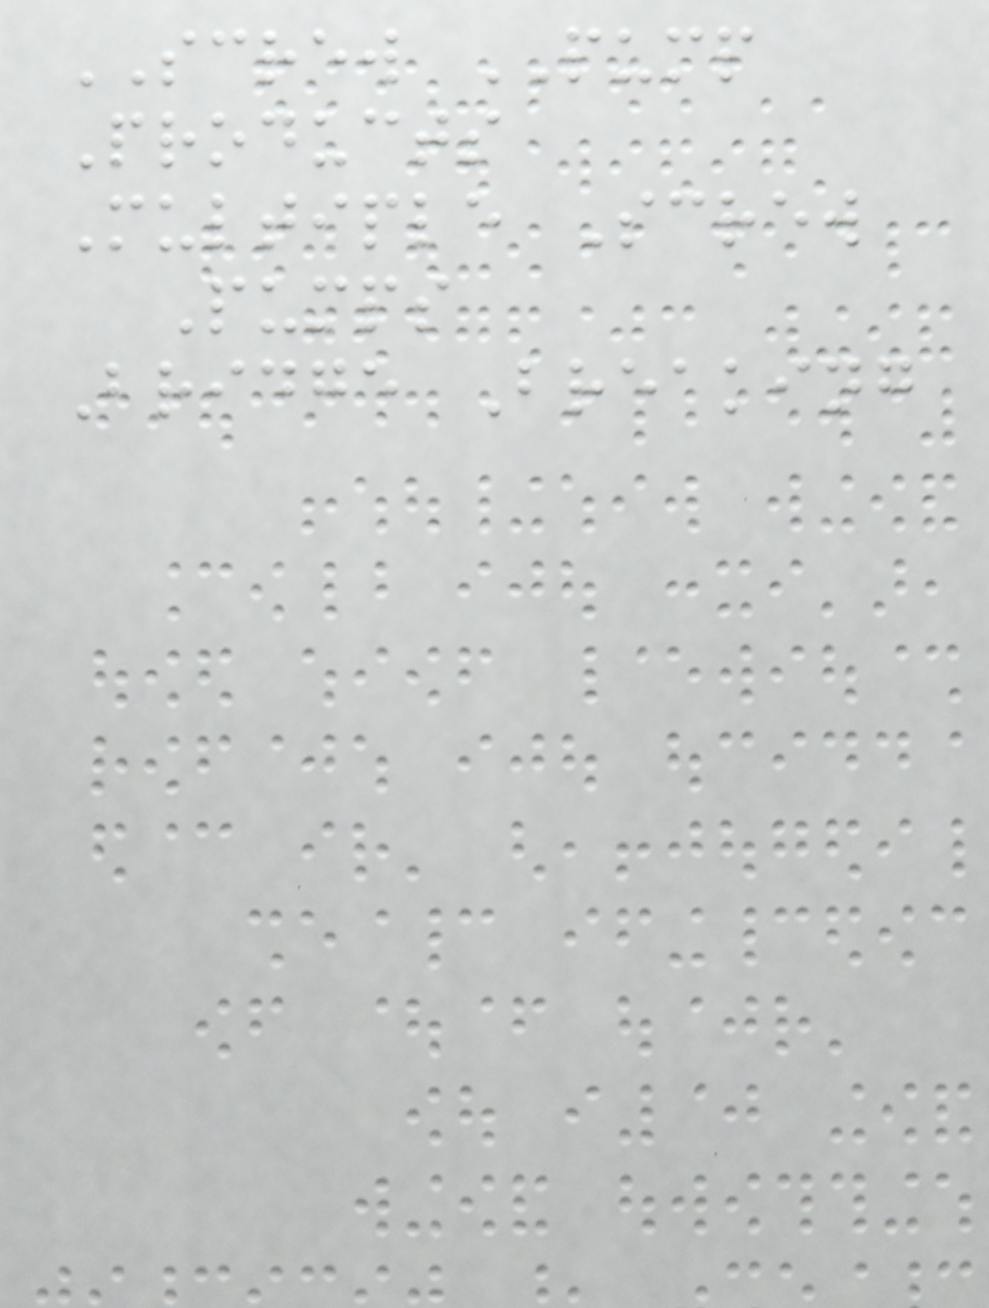SCREW PUMP
Products
Multiple Screw
Pumps
Bridge Breaking
